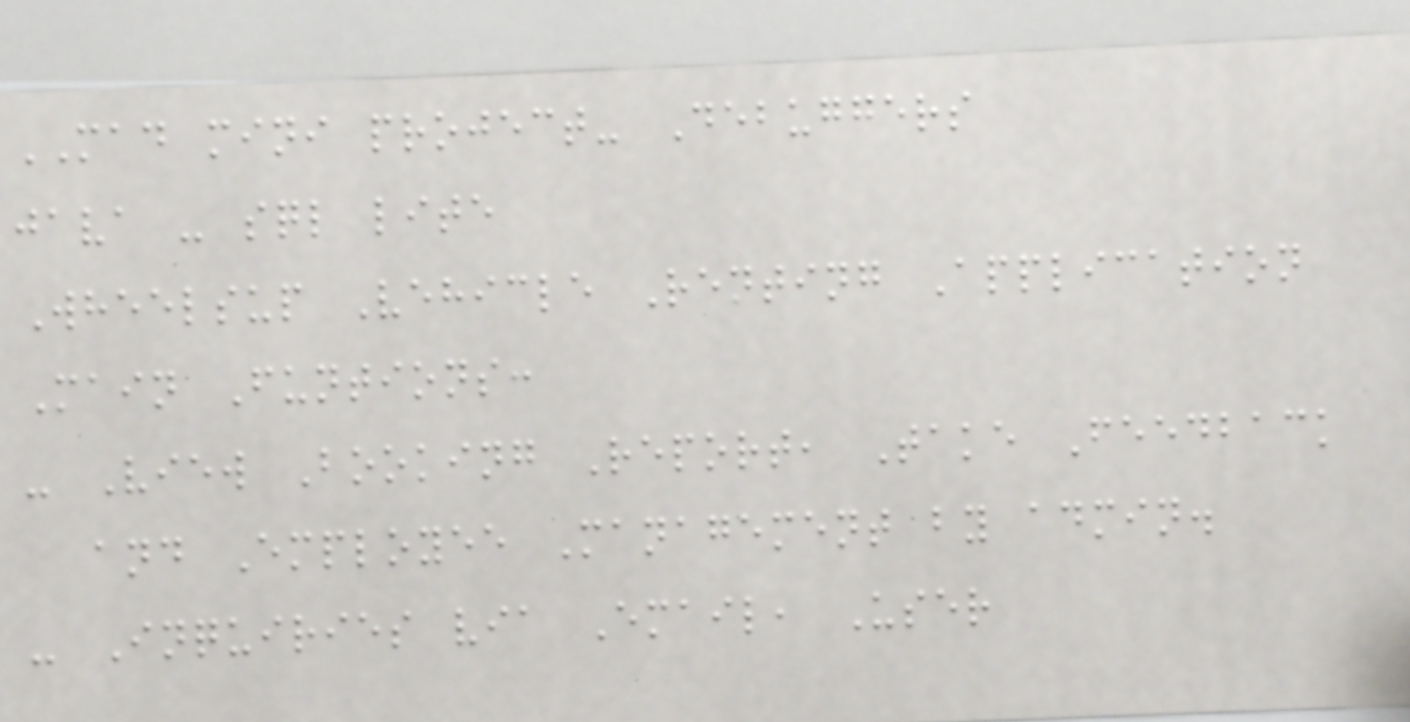MAD mini project- Debuggers
java - sql lite
Wheelsup Vehicle Renting Application
Main Funtions:
- View Booking Report, Take Feedback
and Employee Management by admin.
- Inquiries via Email, User
